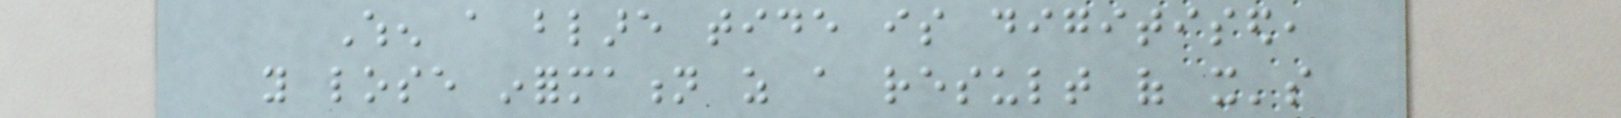When a blare tide is digitised,
you lose information as a result of it's
